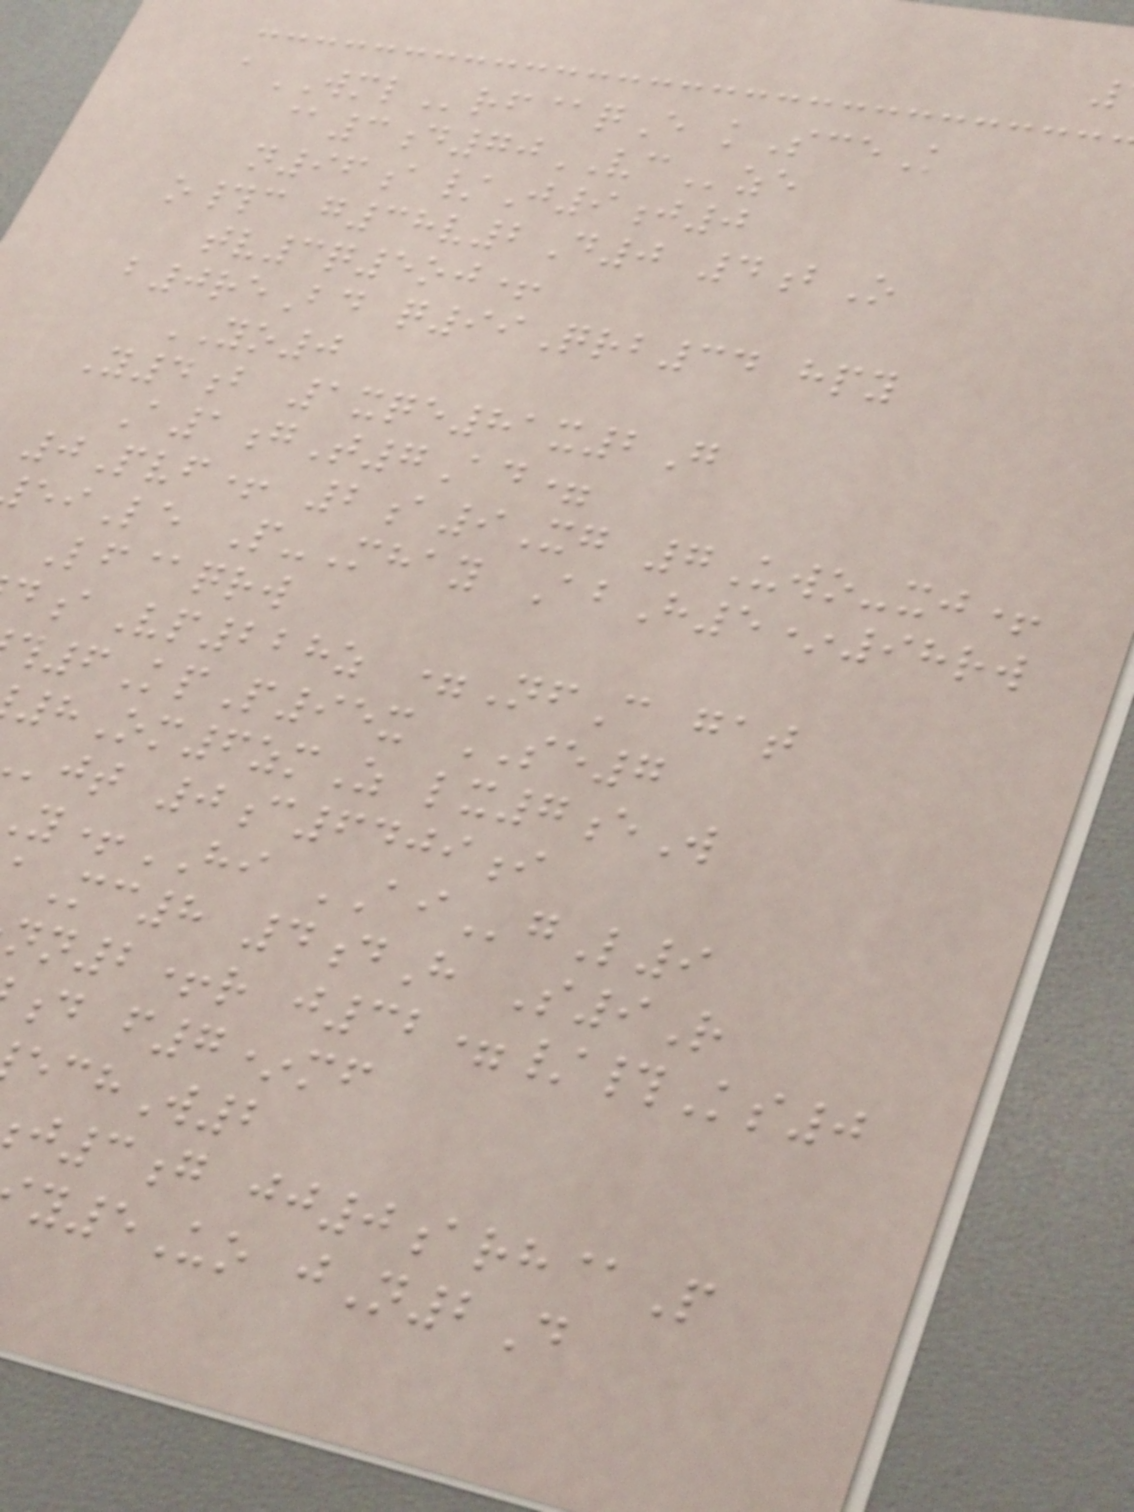aWMLrf@qE kSceK
@3d70VCze
n96a/J9j0
o#c g38v2D0 4bO
tv3q5oj+
b0reBd q99Qrb34 hpy
YO0
Y4b 1xqe81x2G
A1gT7Ad=
0Pvf+ 2a9Xg 7Uwo-xj+
Le P-Mhay AbH5*98rw
Lf@qrw
aVp228z =NfC gat
6KpP95x SE7
8Om6zmZ lx7eW
jt 0c6409i
+HI AIgL9
Mc8 4dH S9R
nn2+r j32=/#Ks0
d f7*mf
W2
j3g jj0arh@P
y5Uo jN2D
